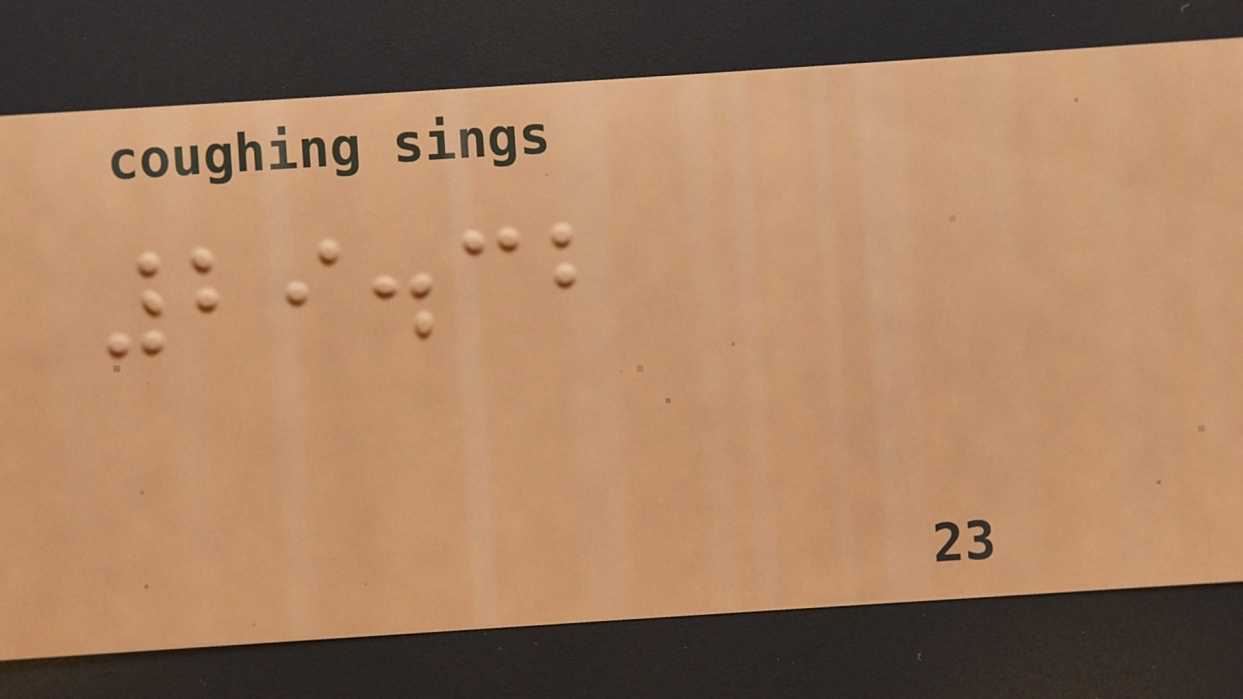29.32
